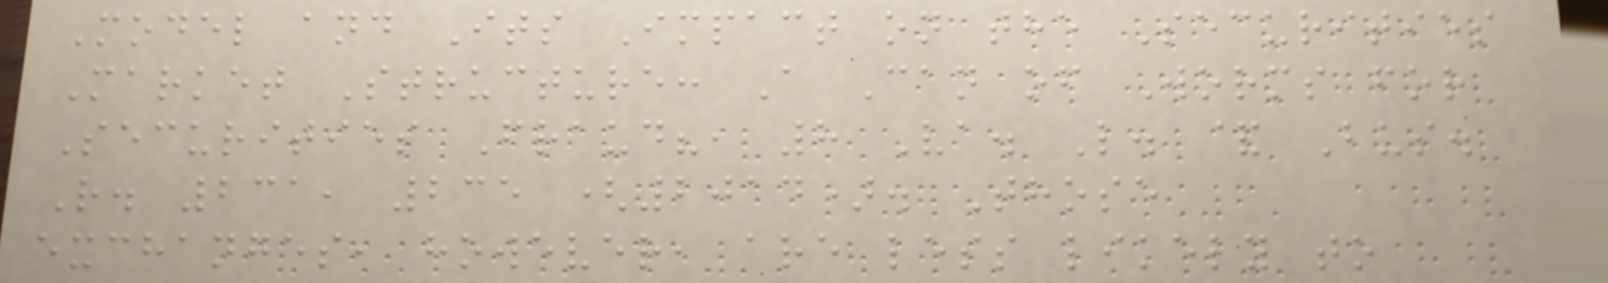Model and Its Impact on the Securities
Market Structure: A Can of Worms for
Securities Fraud?, 8 Va. L. & Bus.
R. 231, 235 (2014). Those
exchanges, however, are less likely to
